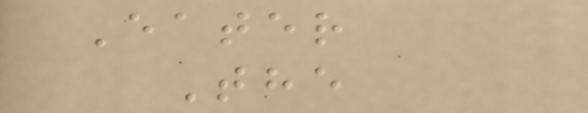Eater
The
